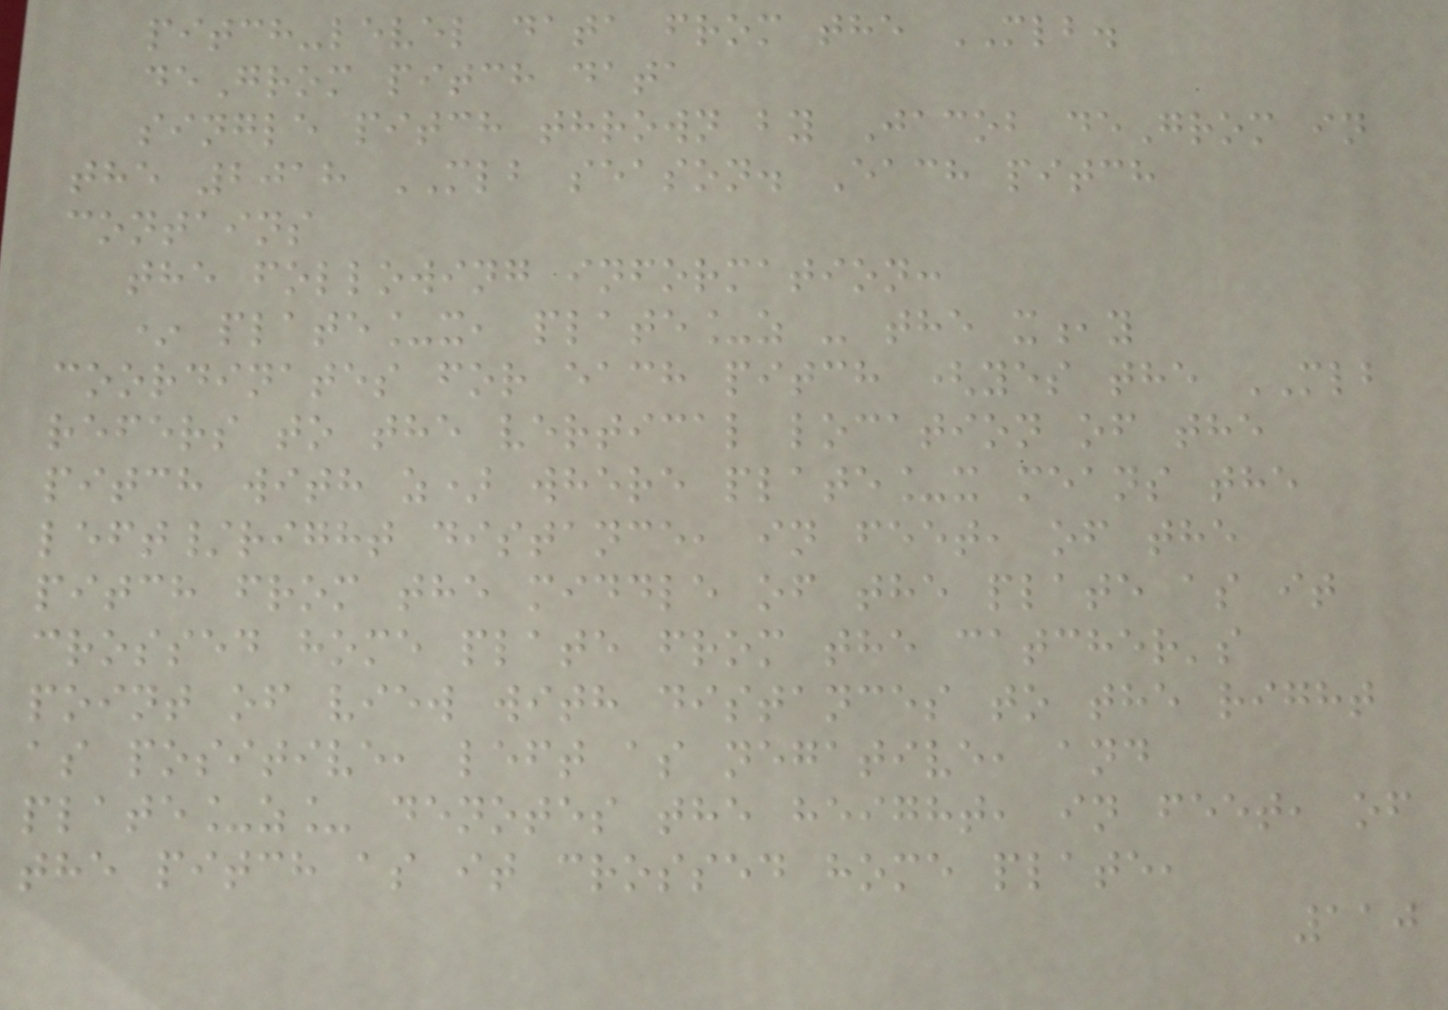pitch-level data from the MLB.
deGrom pitch data
single pitch thrown by Jacob deGrom in
the 2018 MLB season. Each pitch
contains
the following information:
* plate_x, plate_z - the x,y
coordinates for each pitch (yes the MLB
refers to the vertical location of the
pitch with z) where plate_x means the
left/right distance, in feet, of the
pitch from the middle of the plate as it
crossed home plate from the catcher's
point of view with distances to the right
as positive, left as negative, and
plate_z_ denotes the height, in feet, of
the pitch as it crossed home plate,
110
